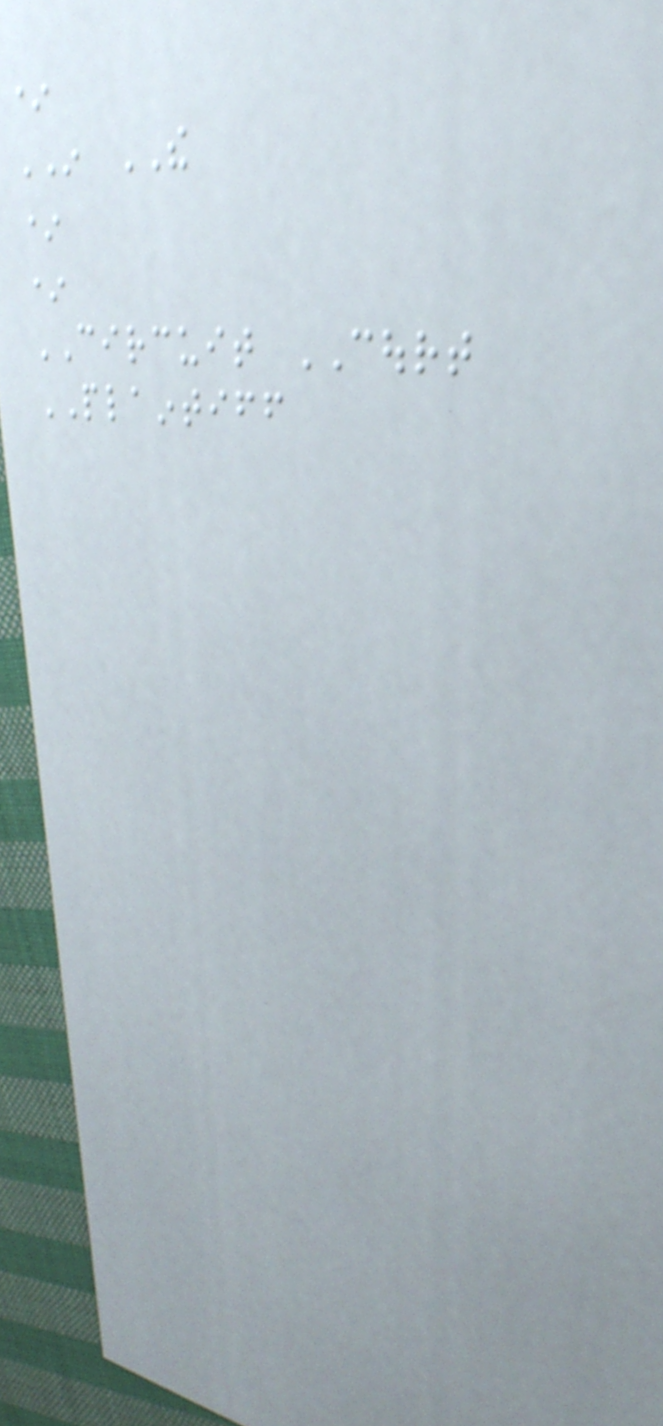*
IN THE
*
*
CIRCUIT COURT
PLAINTIFF
